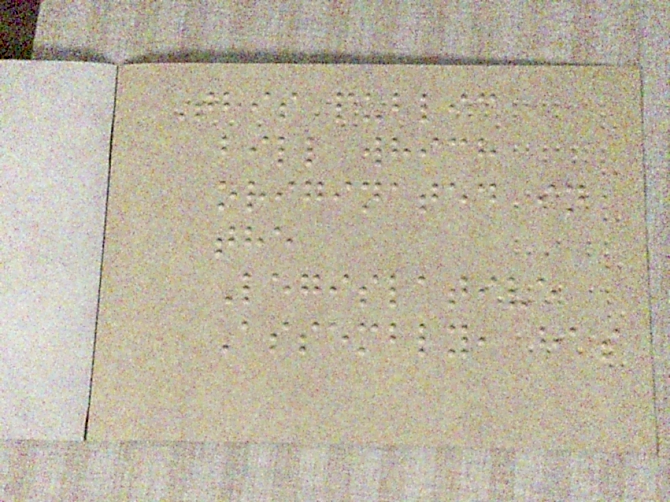This public
bill which
originated in
the
Legislative
Assembly, has
